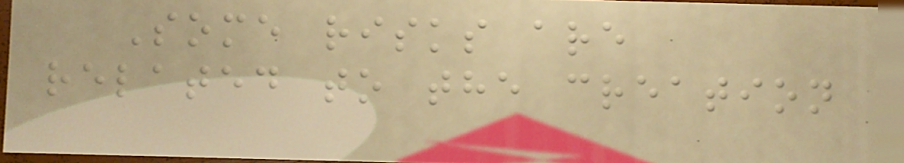Some risks are
related to the creation
